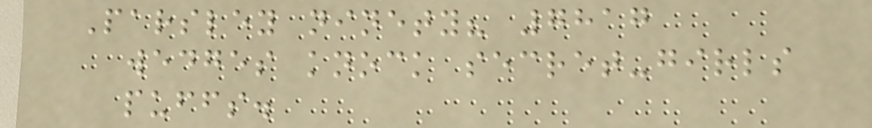Parsley ninety? 7817
wedges knock secret-girls
puffs.
